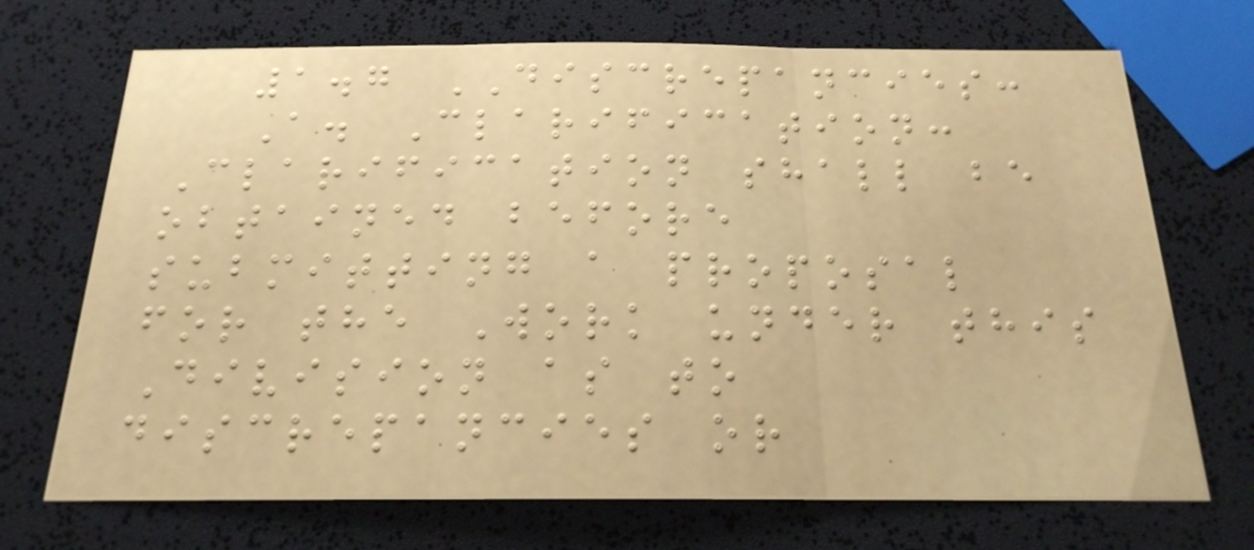1.7 DISCREPANCIES:
A. Clarification:
Clarification shall be
obtained before
submitting a proposal
for the Work under this
Division as to
discrepancies or
